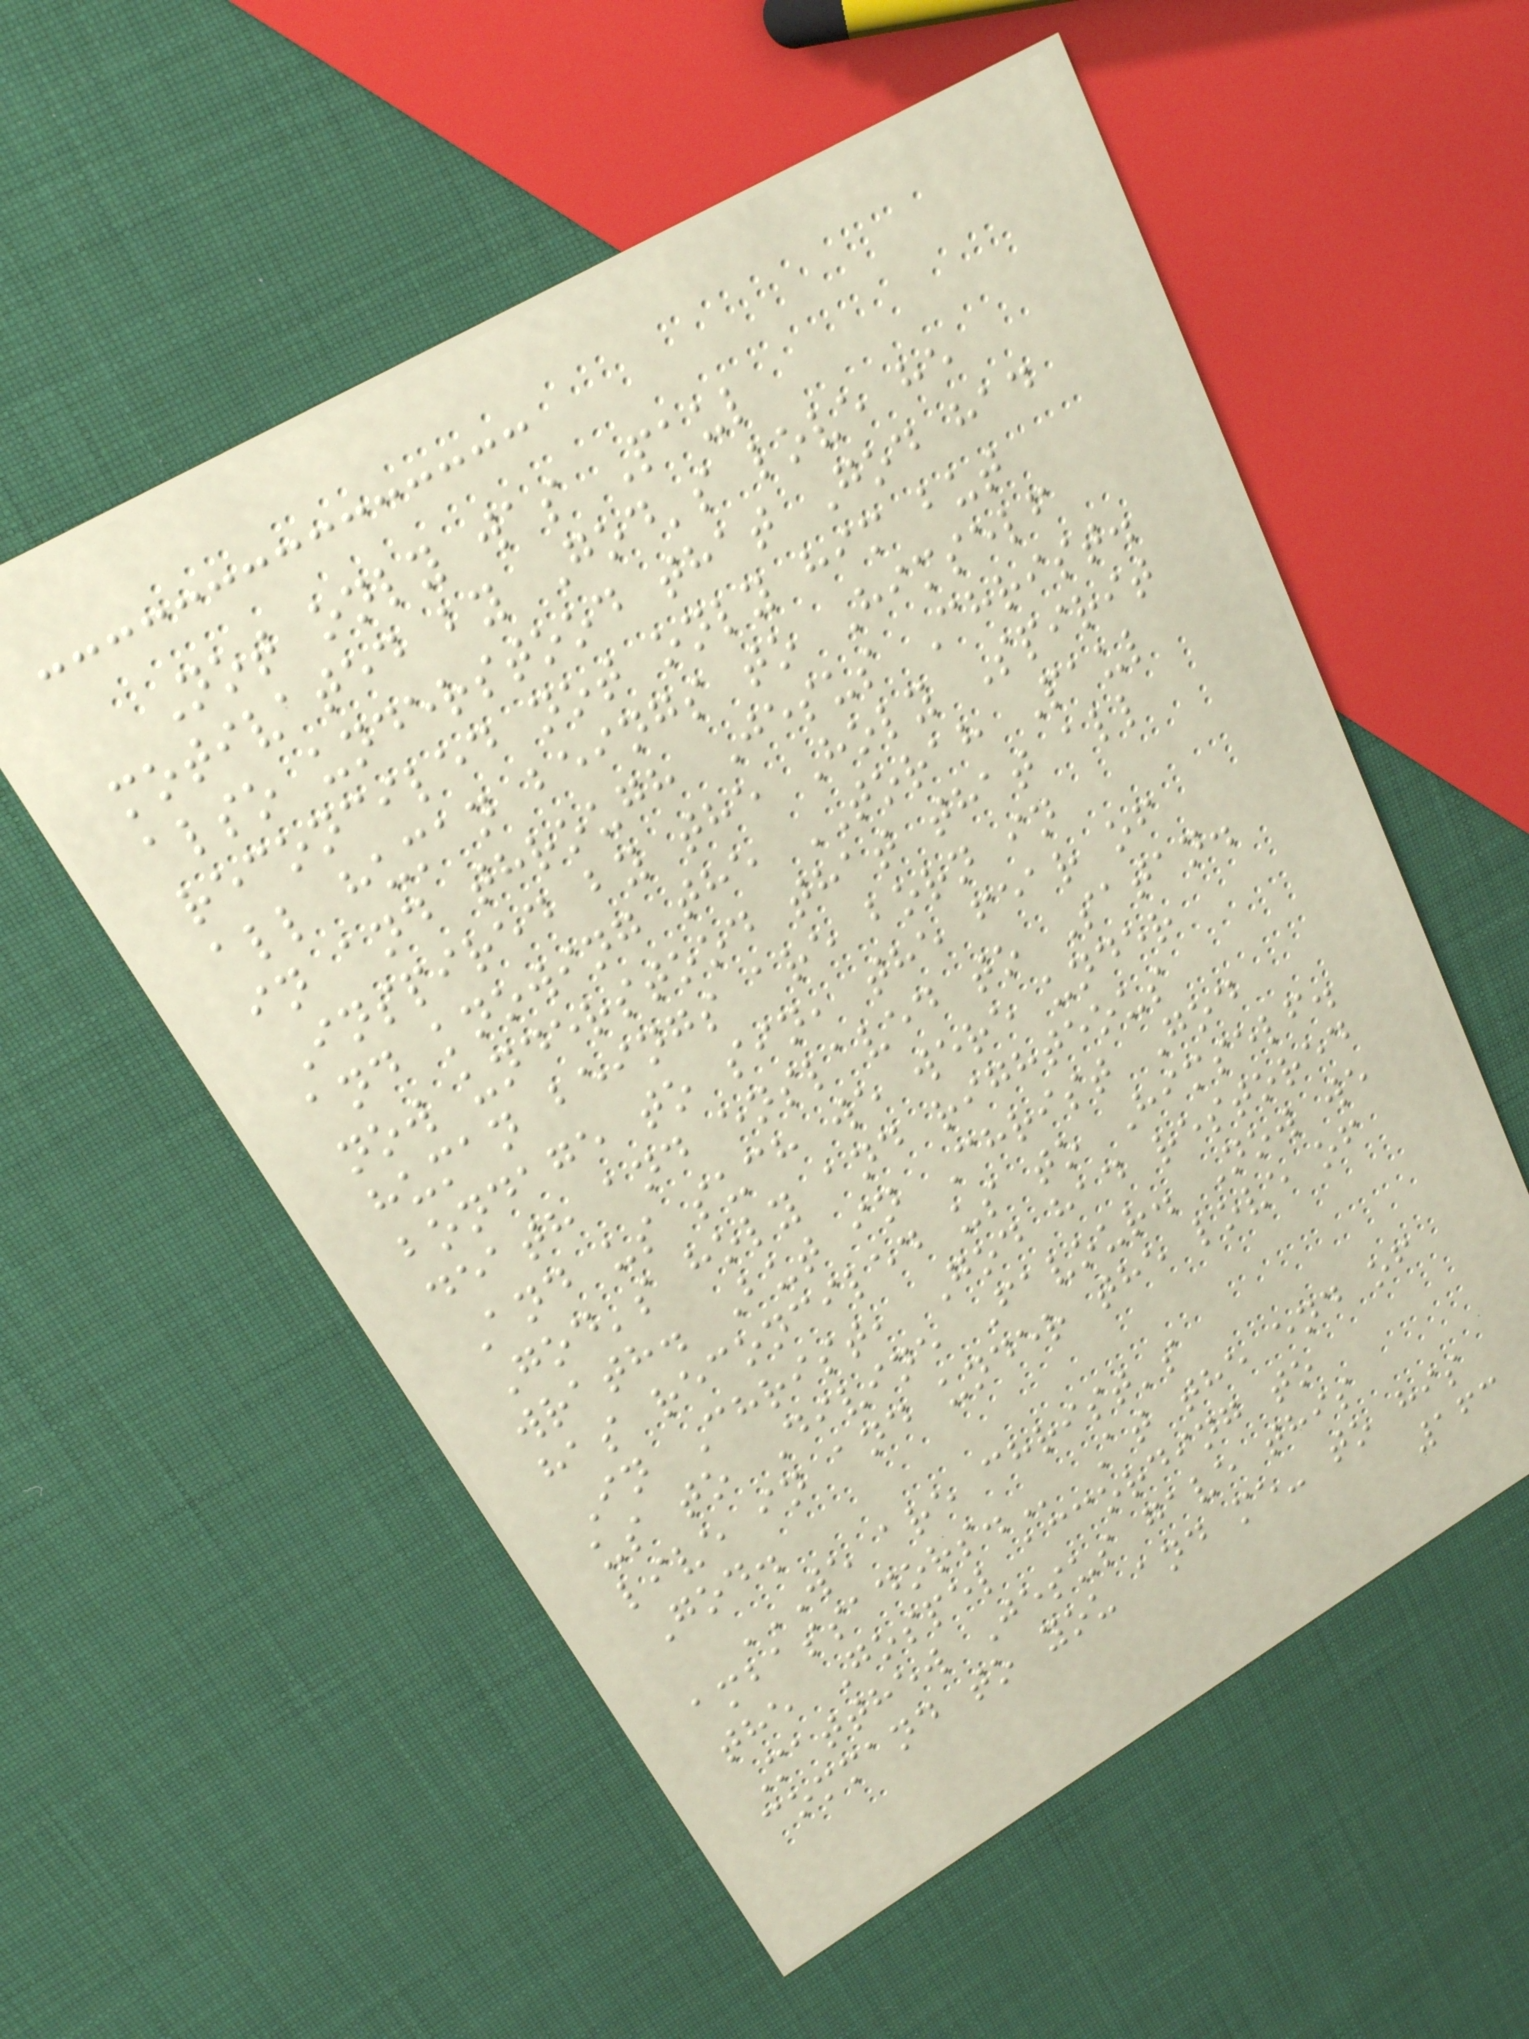Not only was Paul
motivated by God's love he
also understood that God had
reconciled not only him but
all human beings to Himself
in and through Jesus Christ.
Inspired by the Holy Spirit
and knowing the TORAH Paul
now understood that that all
human beings are born in
bondage to sin, the fear of
death and enslaved to Satan.
And us such we were under
God's holy and righteous
wrath. But in Christ God
has reconciled us to Himself.
In Christ, God had restored
us to Divine Favour. Now we
live in and under the love of
God.
WE ARE CHRIST'S
AMBASSADORS. At the end of
the Gospel according to
Matthew Jesus gave this
command to you and me- to his
163
